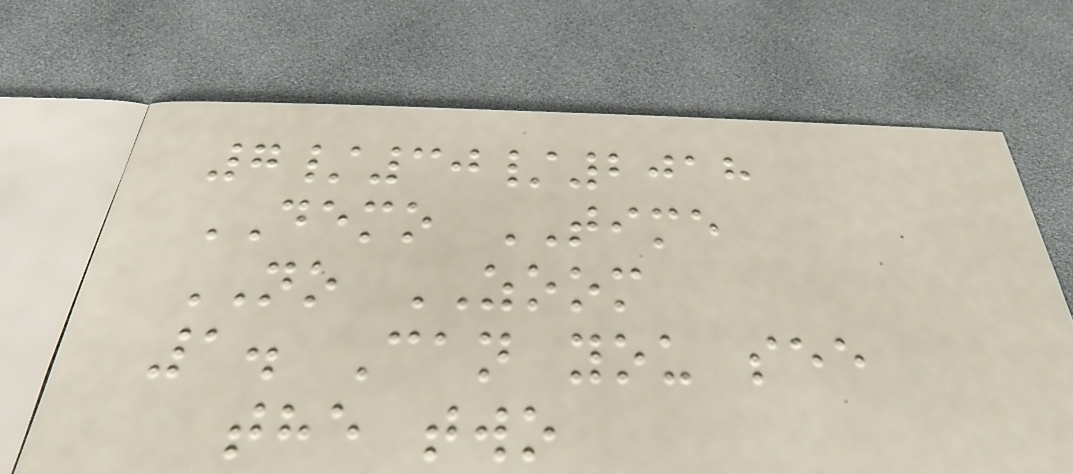7/30/2018
DEMO TIME
NO ZOOM
1. Can you see
the two
